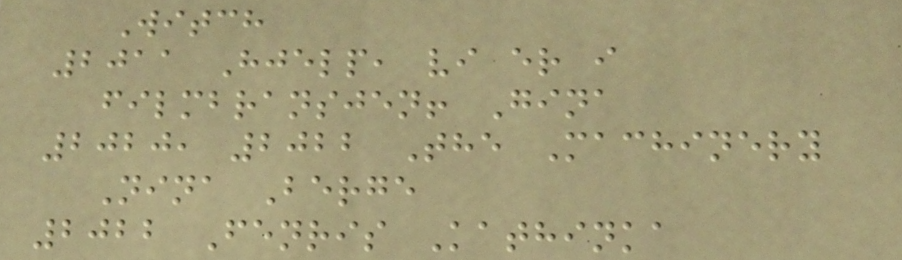Witch
2011 Hjelp, vi er i
filmbransjen! Gina
2020, 2022 The Machinery
Nina Berge
2022 Fenris Kathinka
